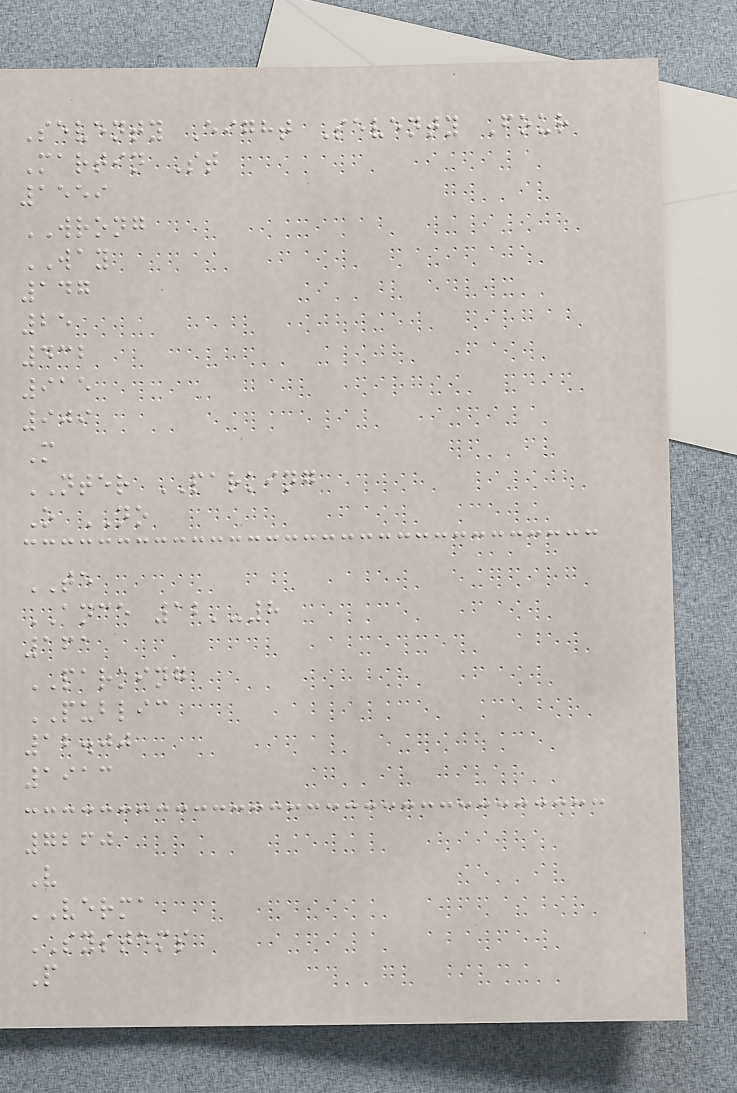Seventy Eight Seventy Four
Martin St
1559
WRONG
WAY
147
25
432
915
909
M
NTER PARKING
O NO
TE
ANCE 12'-8
161
PARKING
PUBLIC
12.00
1913
7260
V
VERMA
SYSTEMS
P
